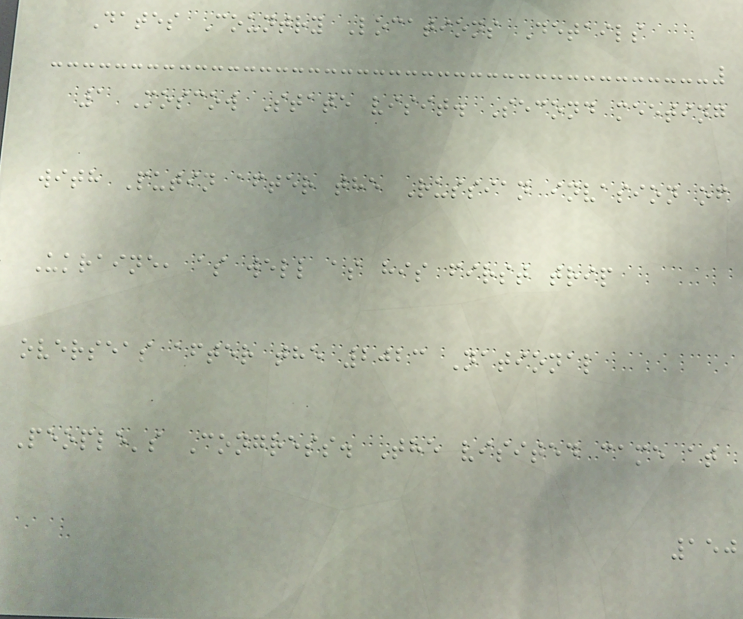Dates Country Locations Details
1 Moscow State visit. Second meeting
with Putin after the Russian invasion of
Ukraine, as well as his first trip
overseas after the 2023 National
People's Congress. The visited came at
150
